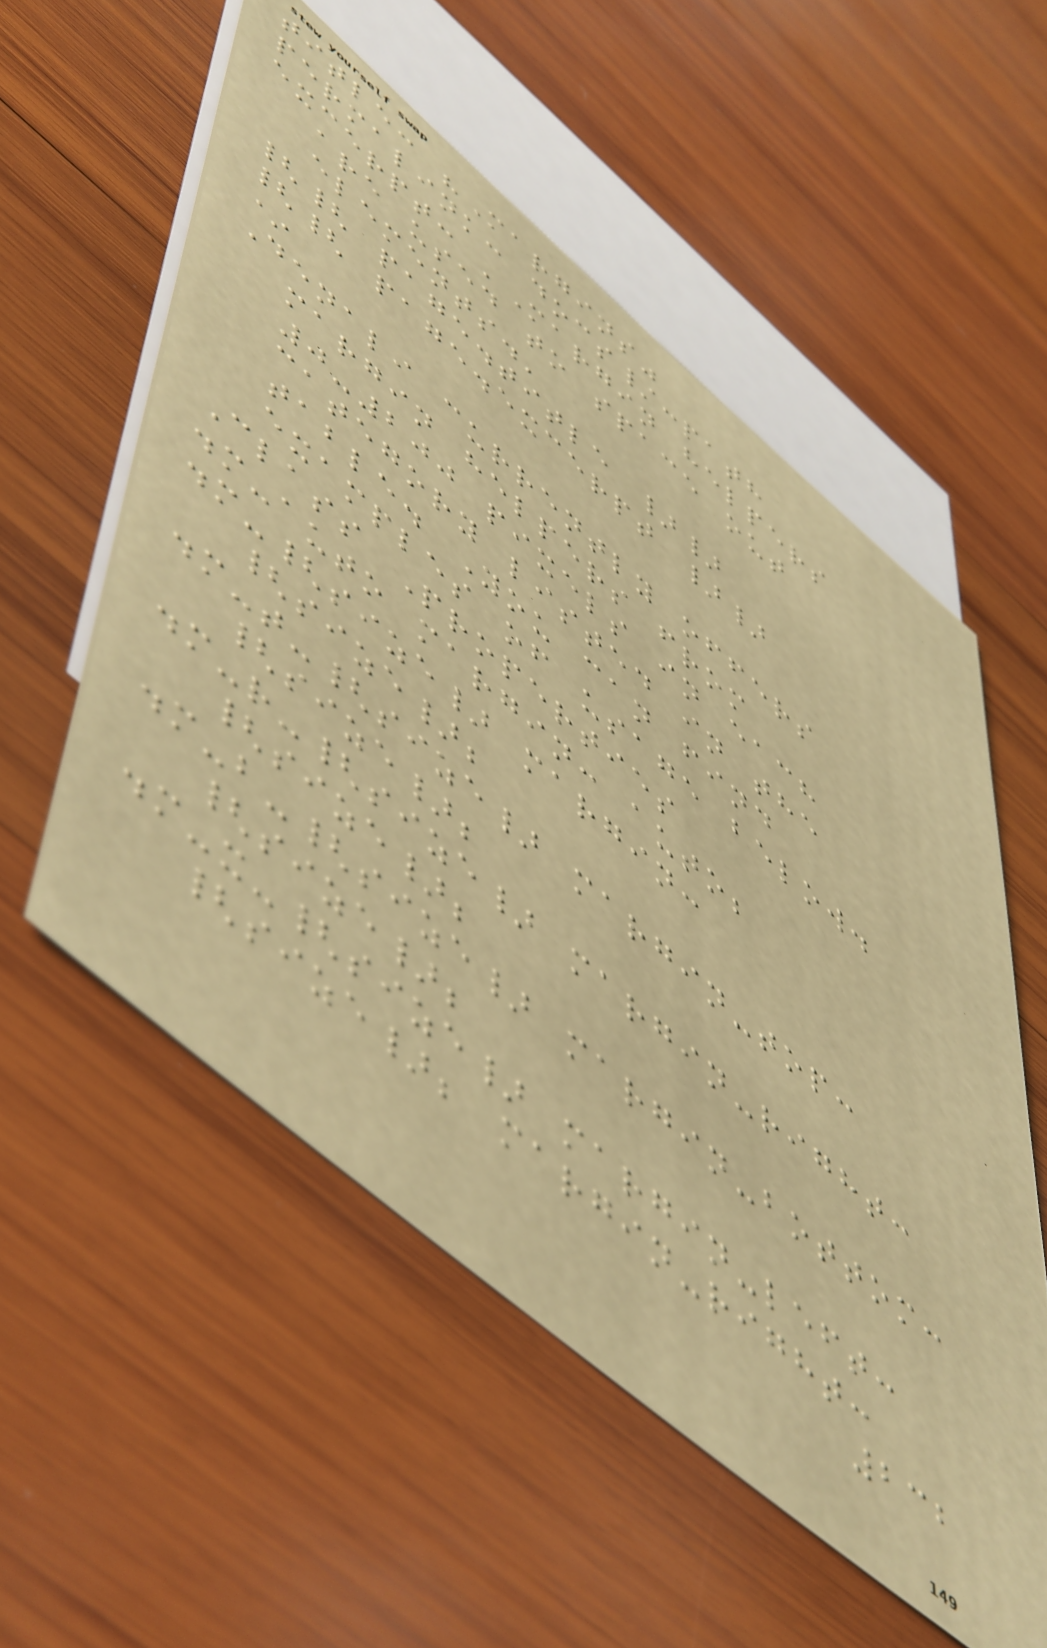title: "Margins"
permalink: docs/:path
excerpt: 'Margin helpers
are used to space out
elements.'
{{ page.title }}
{{ page.excerpt }}
*
Denali currently offers
margin helpers from
0-200 pixels in each
category listed in the
table. You can find
examples of usage below.
Class Properties
.m-auto margin: auto;
.m-{size} margin:
{size};
.m-t-{size} margin-top:
{size};
.m-r-{size} margin-right:
{size};
.m-b-{size} margin-bottom:
{size};
.m-x-{size} margin-left:
{size}; margin-right:
232
